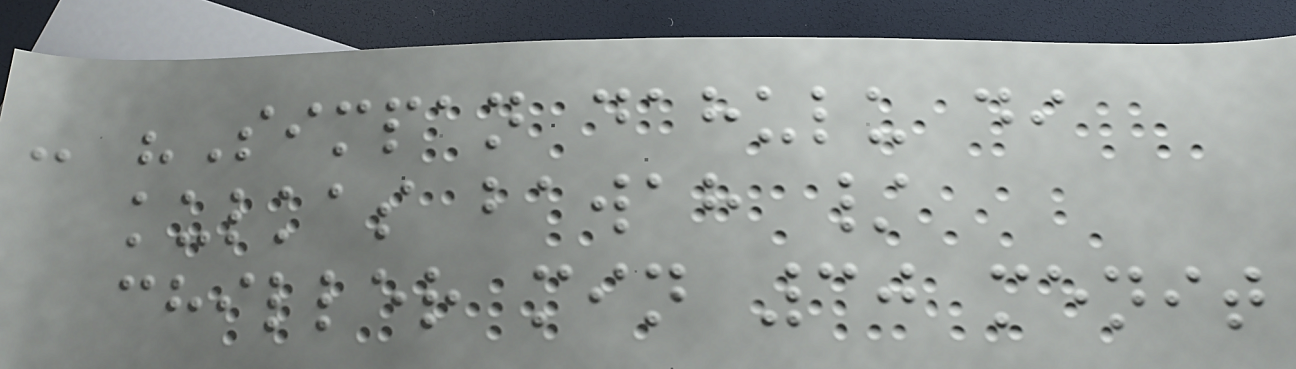- "Simpan dahulu di
kulkas bawah /
chiller min 30 menit
